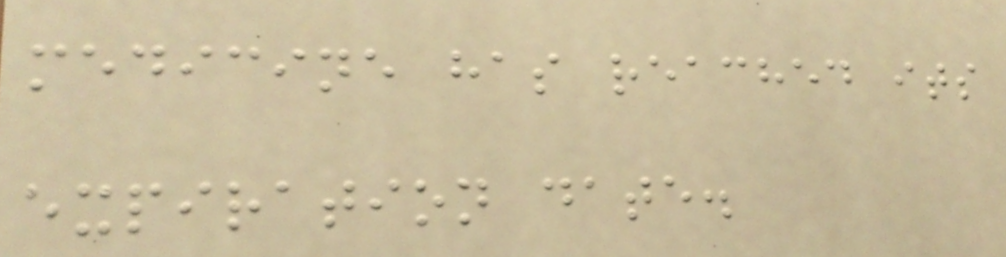medicine has reached its
expiration date.
